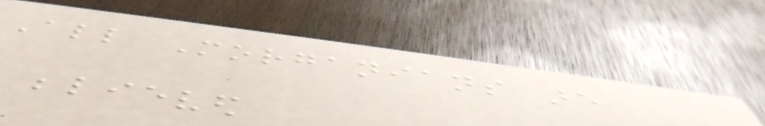All Morganians are
believed
